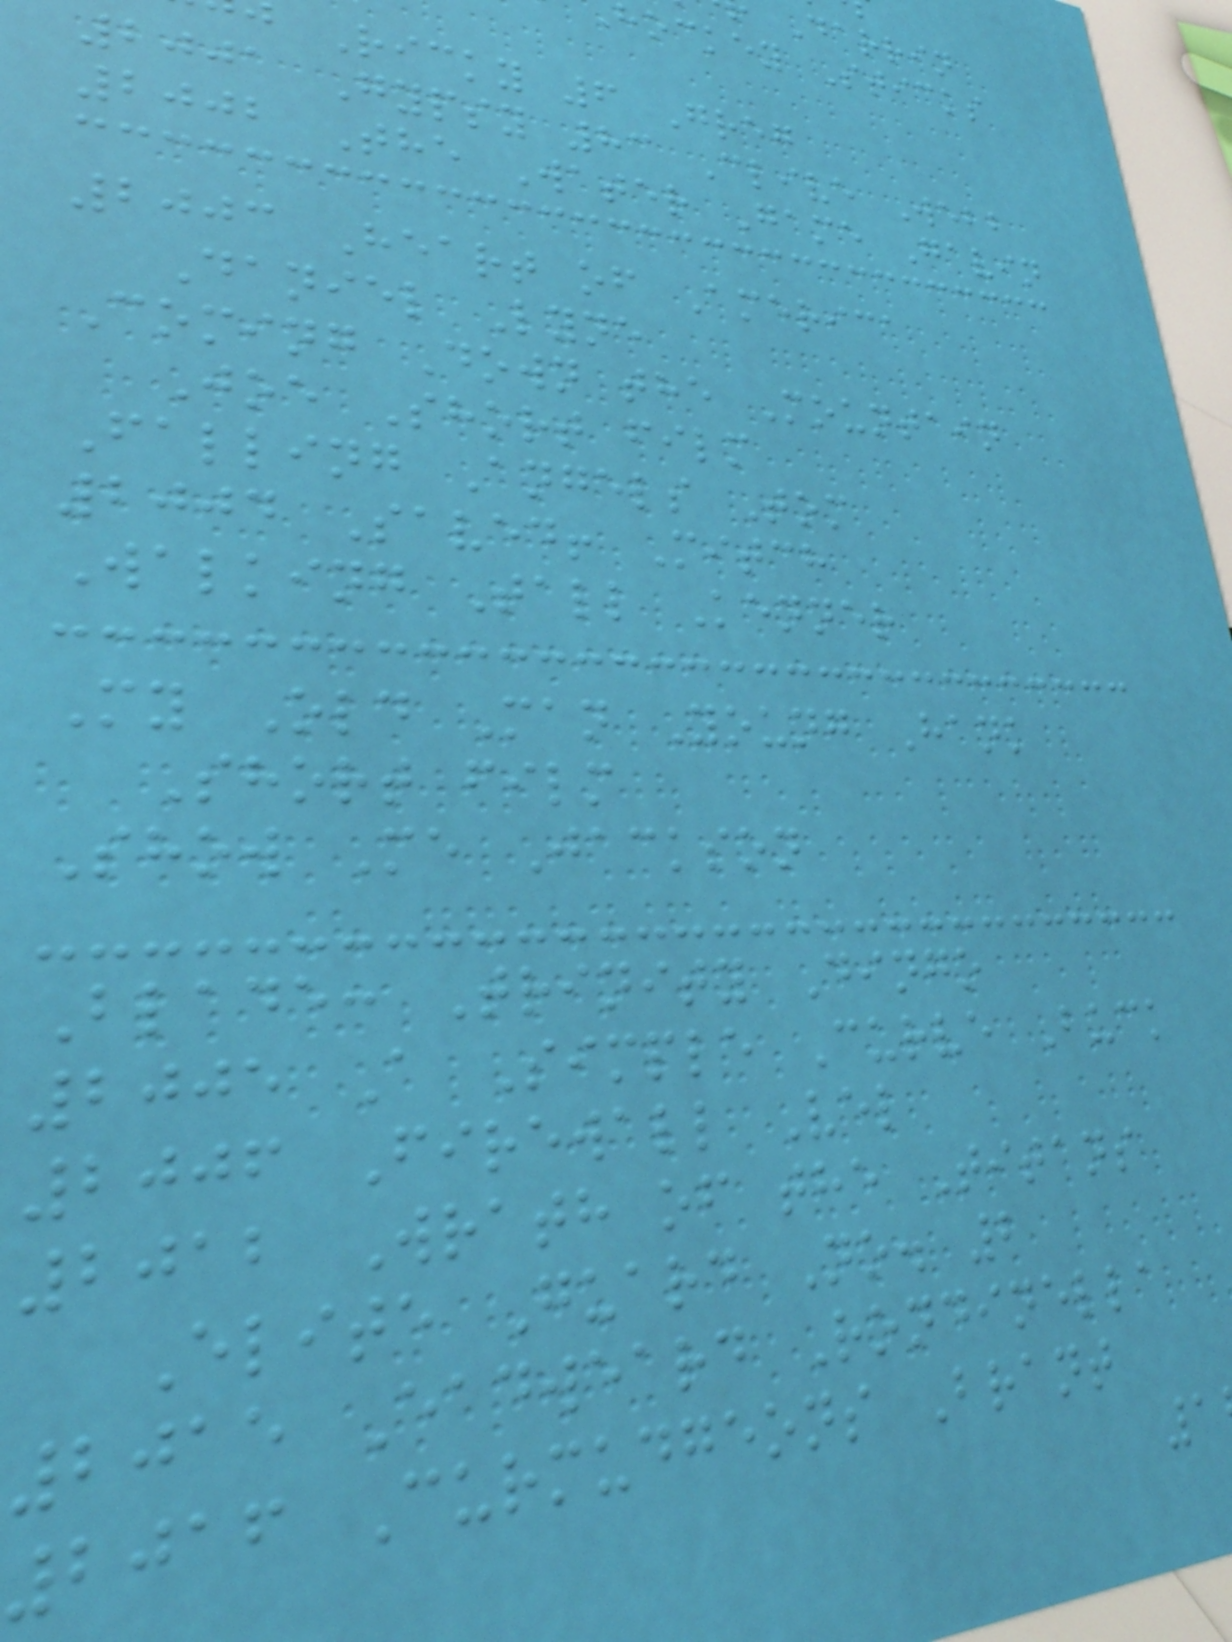Darrin
hockey Sticks
Ricky 6 Greg
2001 Gypsy 83 Clive Webb
2002 The Water Game Gavin
2003 Heart of America
Daniel Lyne
Coming Down the Mountain
Joe Short film
Falling Angels Tom
2004 Saved! Mitch
Walking Tall Kenner
My Old Man Young Hank
Short film
Show Me Jackson
Blade: Trinity Dingo
2005 A Simple Curve Buck
2006 Firewall Vel
2012 Wrath of the Titans
Elite Guard No. 2
2015 Eadweard Rondinella
2016 Curmudgeons Brant
